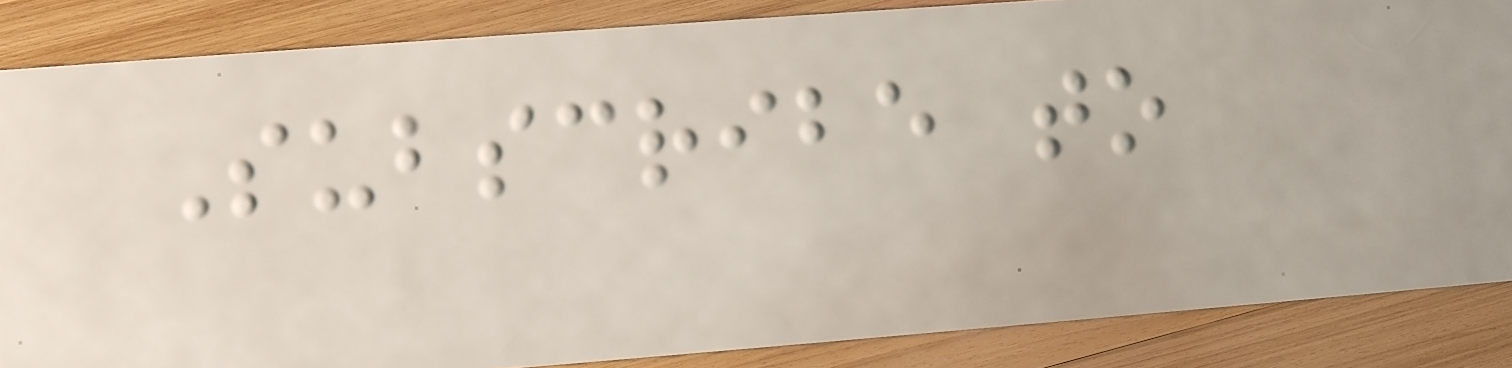Subscribe to
